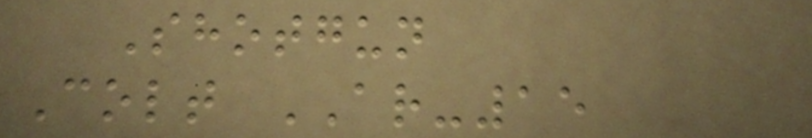Shotgun
Colt AR-15
